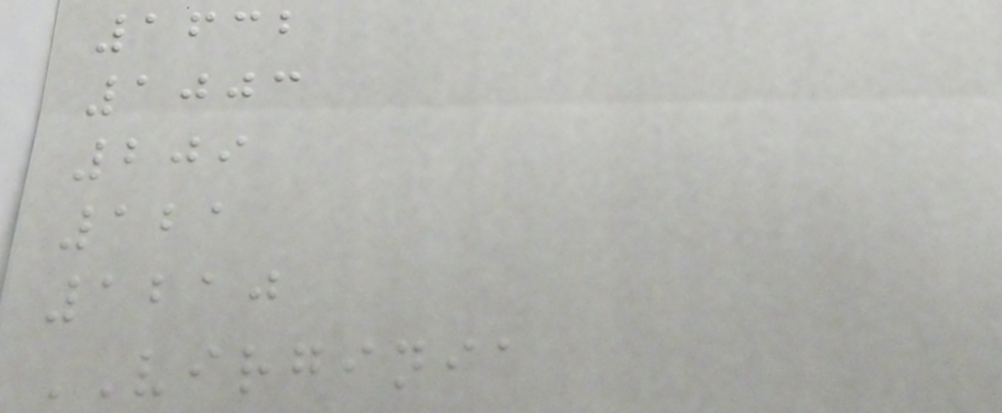1632
1003
209
121
1210
VIRGINIA
